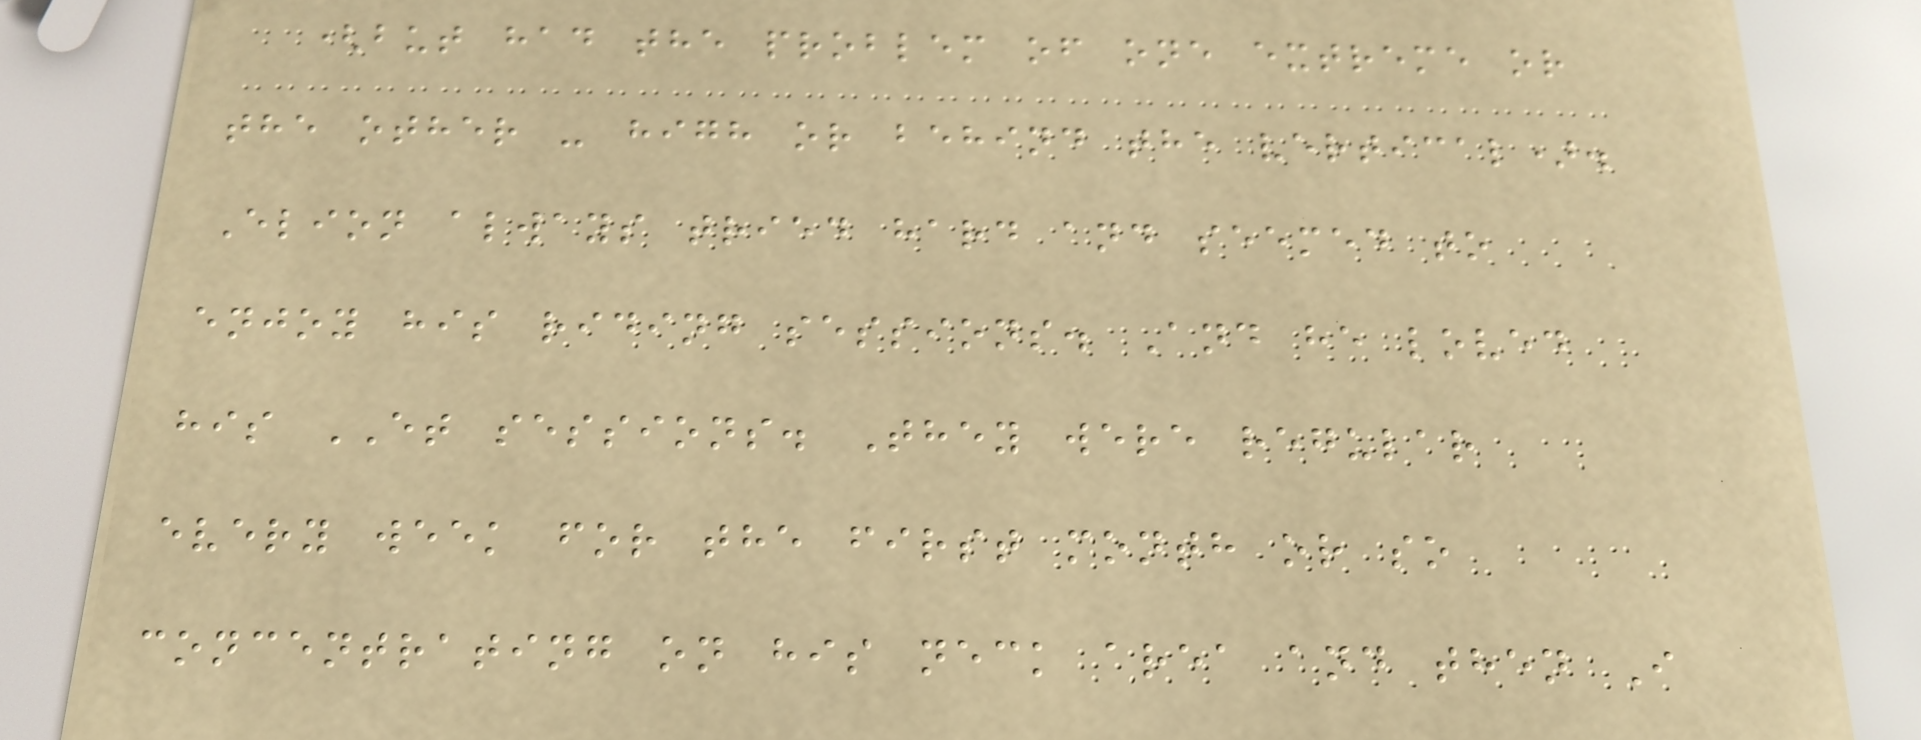(but had the problem of one extreme or
the other - high or behind the vertical).
Elion always tried hard and seemed to
enjoy his riding sessions. And he loved
his ET sessions. They were regular
every week for the first month or so
concentrating on his neck area and then I
